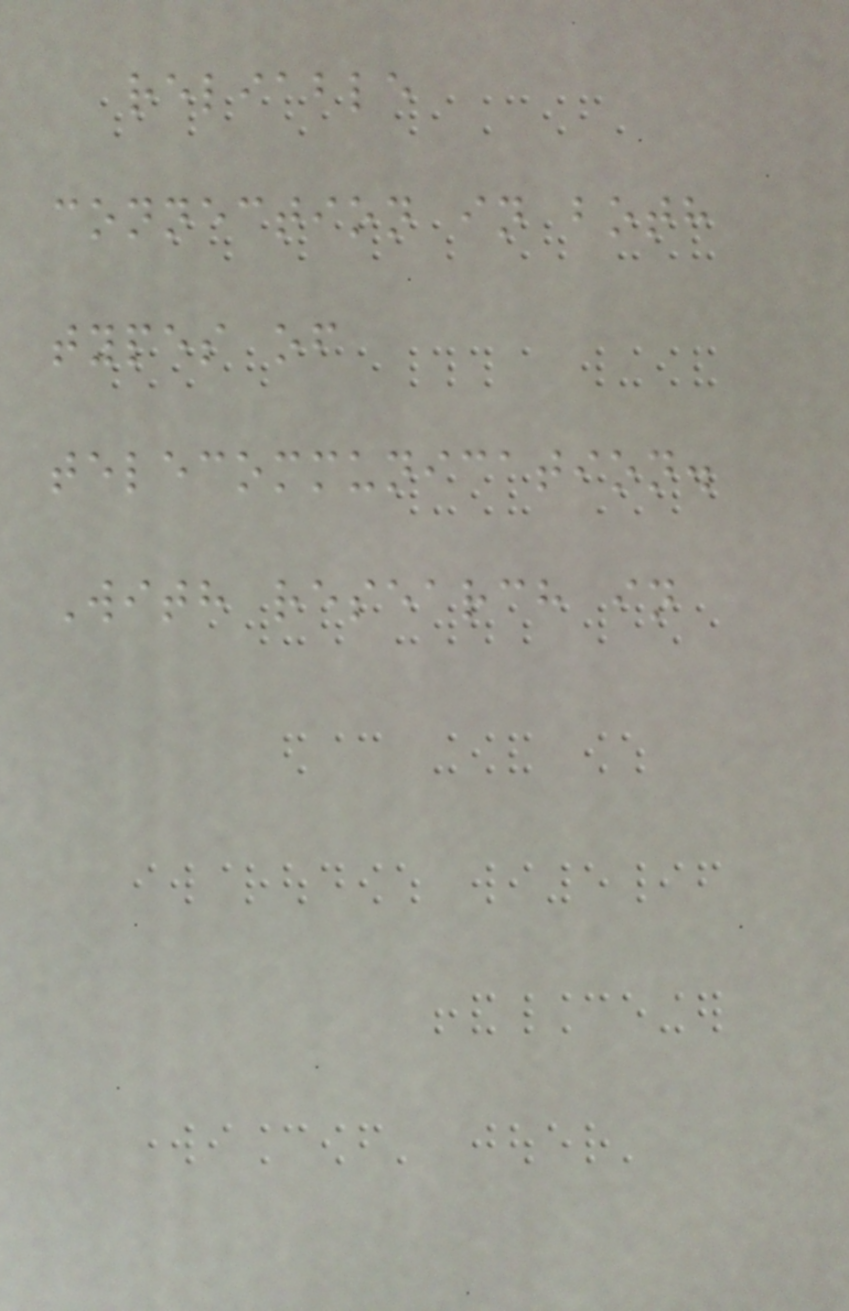reliable
connection in both
types of
telecommunication.
With research in
